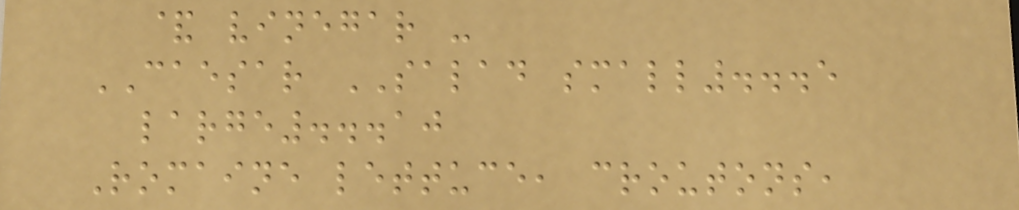& vinegar -
CAESAR SALAD small...5
large...10
Romaine lettuce, croutons,
